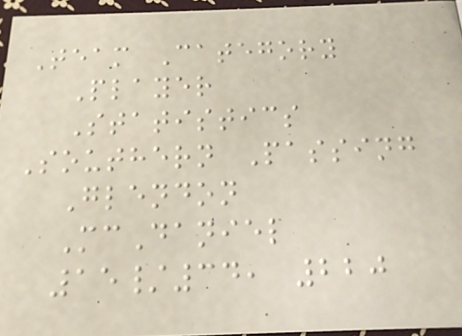Team Category
Player
Statistics
Southern Passing
Glendon
McDaniel
15/34, 220
